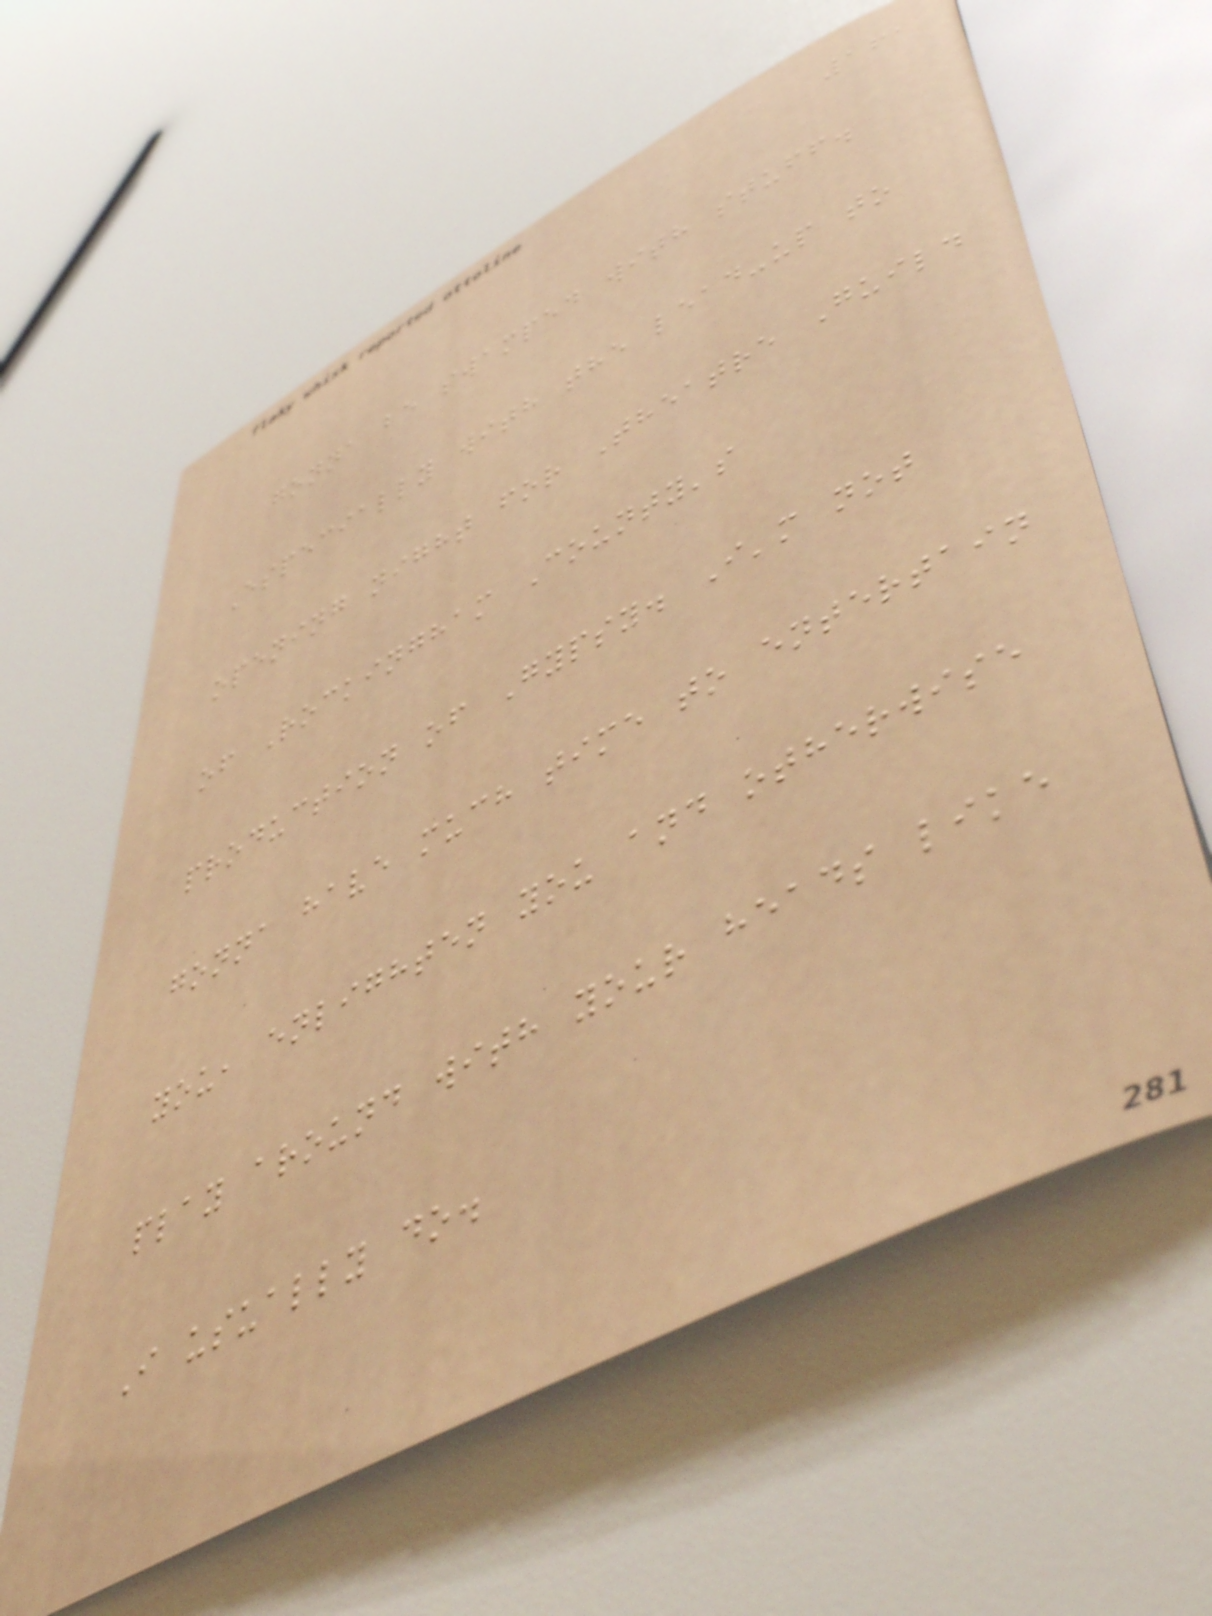161
gonna be swamped with stuff.
Especially with the lead-up to
opening night for Theatre Guild
of Rockingham County's
production of Gypsy. I'm not
gonna have much time to entertain
you, enlighten you and otherwise
play around with your heads like
I usually do.
